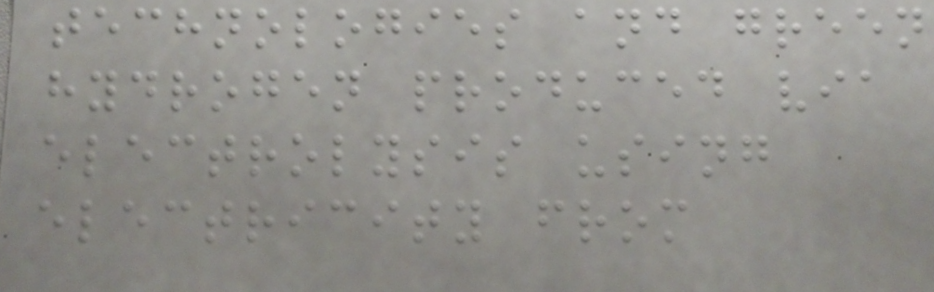technologies and green
hydrogen produced via
electrolysis using
electricity from
